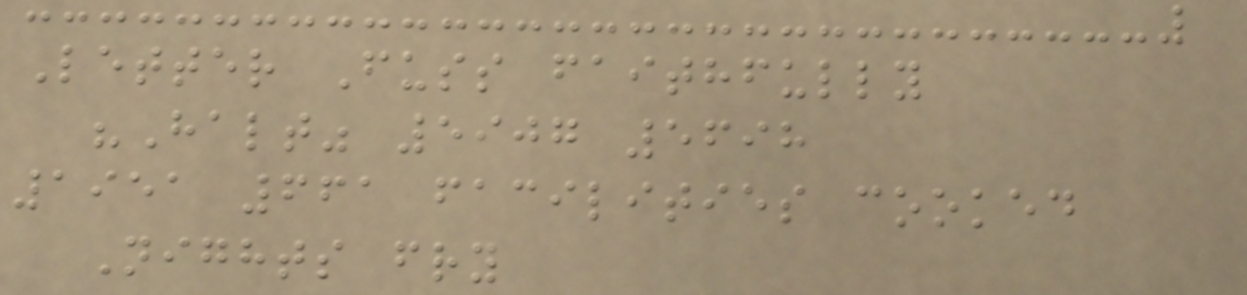Letter Fuss faithfully
"Halt" 5907 5698
1951 661 facilities cooked
Nights fry
